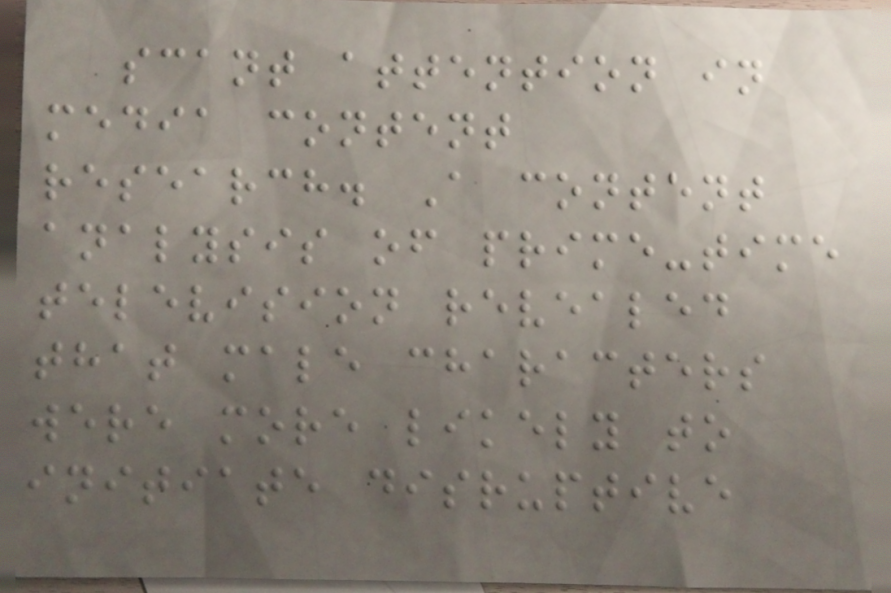scant attention in
media content
research. A content
analysis of prime-time
television revealed
that male characters
were more likely to
initiate disruptive
